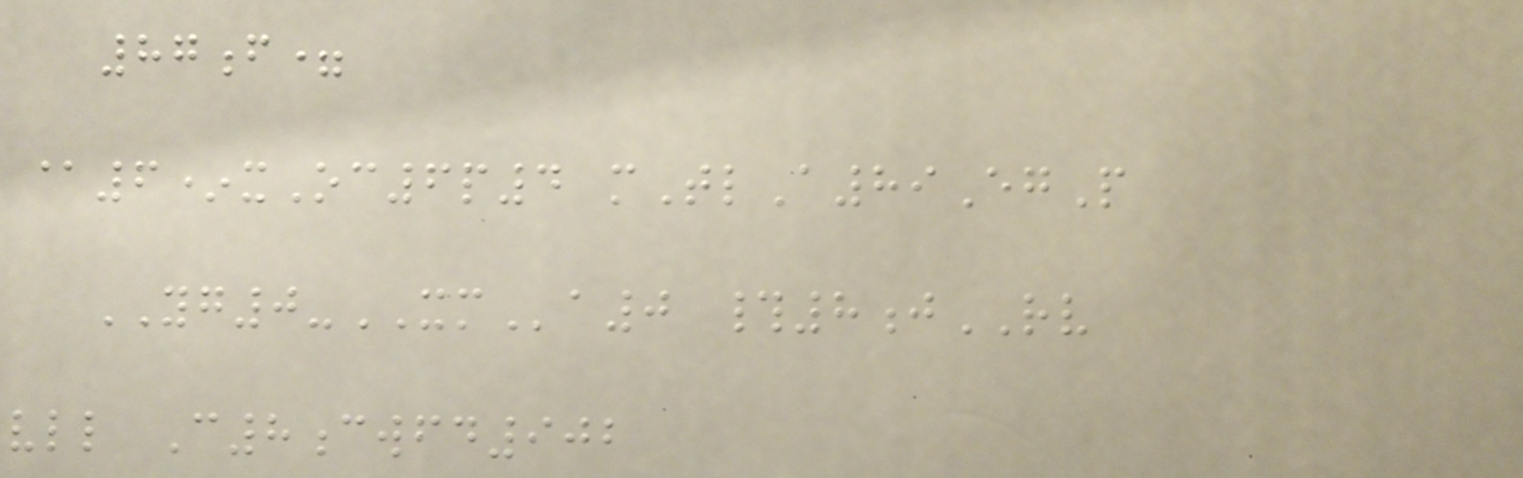87f=
@6*xOc6p4 mTlA89EgP
YG0-XMa0 #8jRV
vll C8cwfd902
